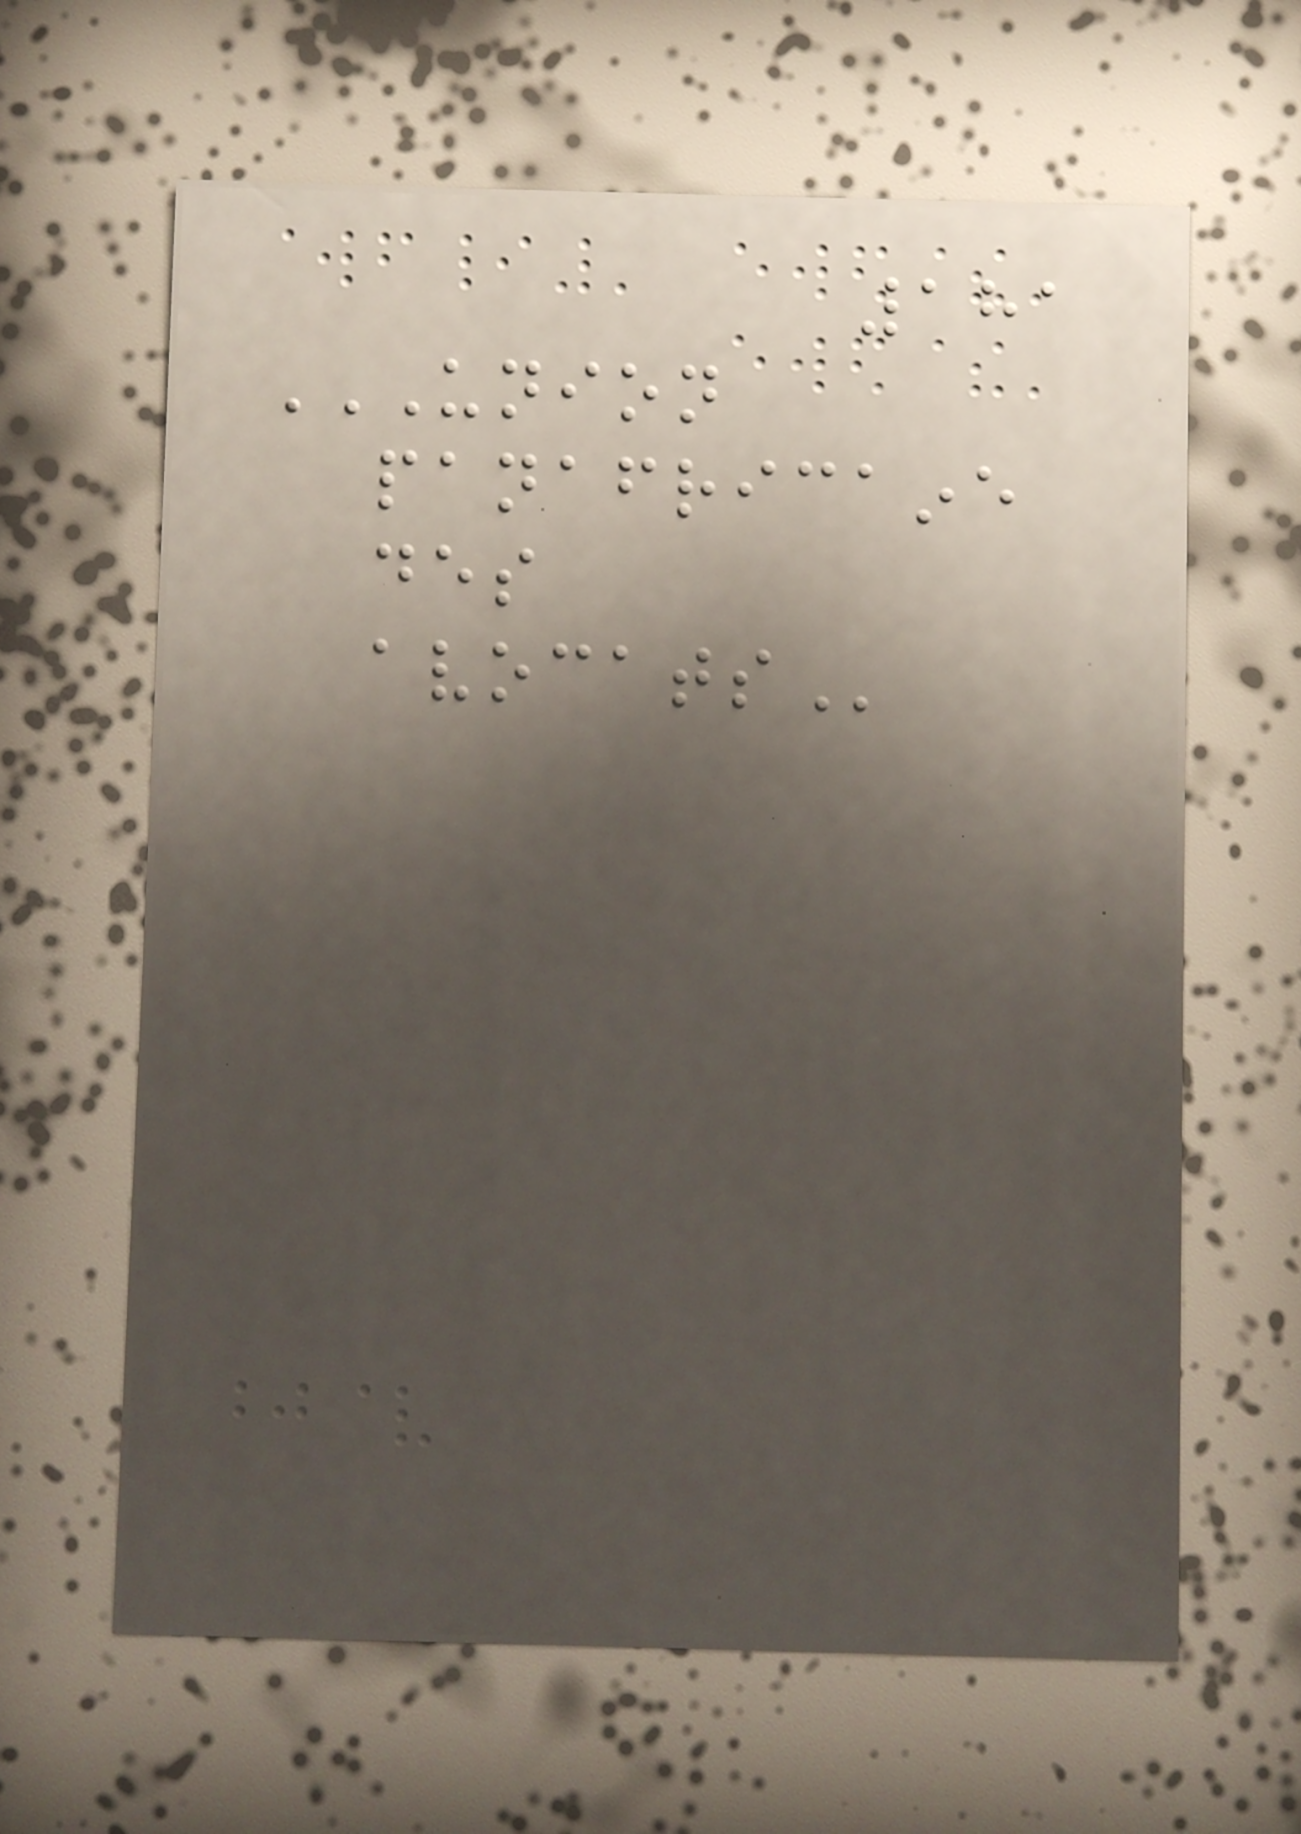181
UNION
PANAFRICAINE
DES
AVOCATS
